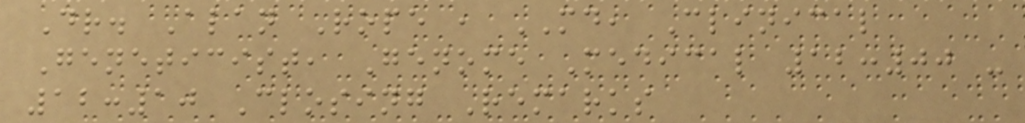Dr. Alan Rope , MD, Clinical
Geneticist, Genome Medical 12:00 -
12:10 Closing Remarks
